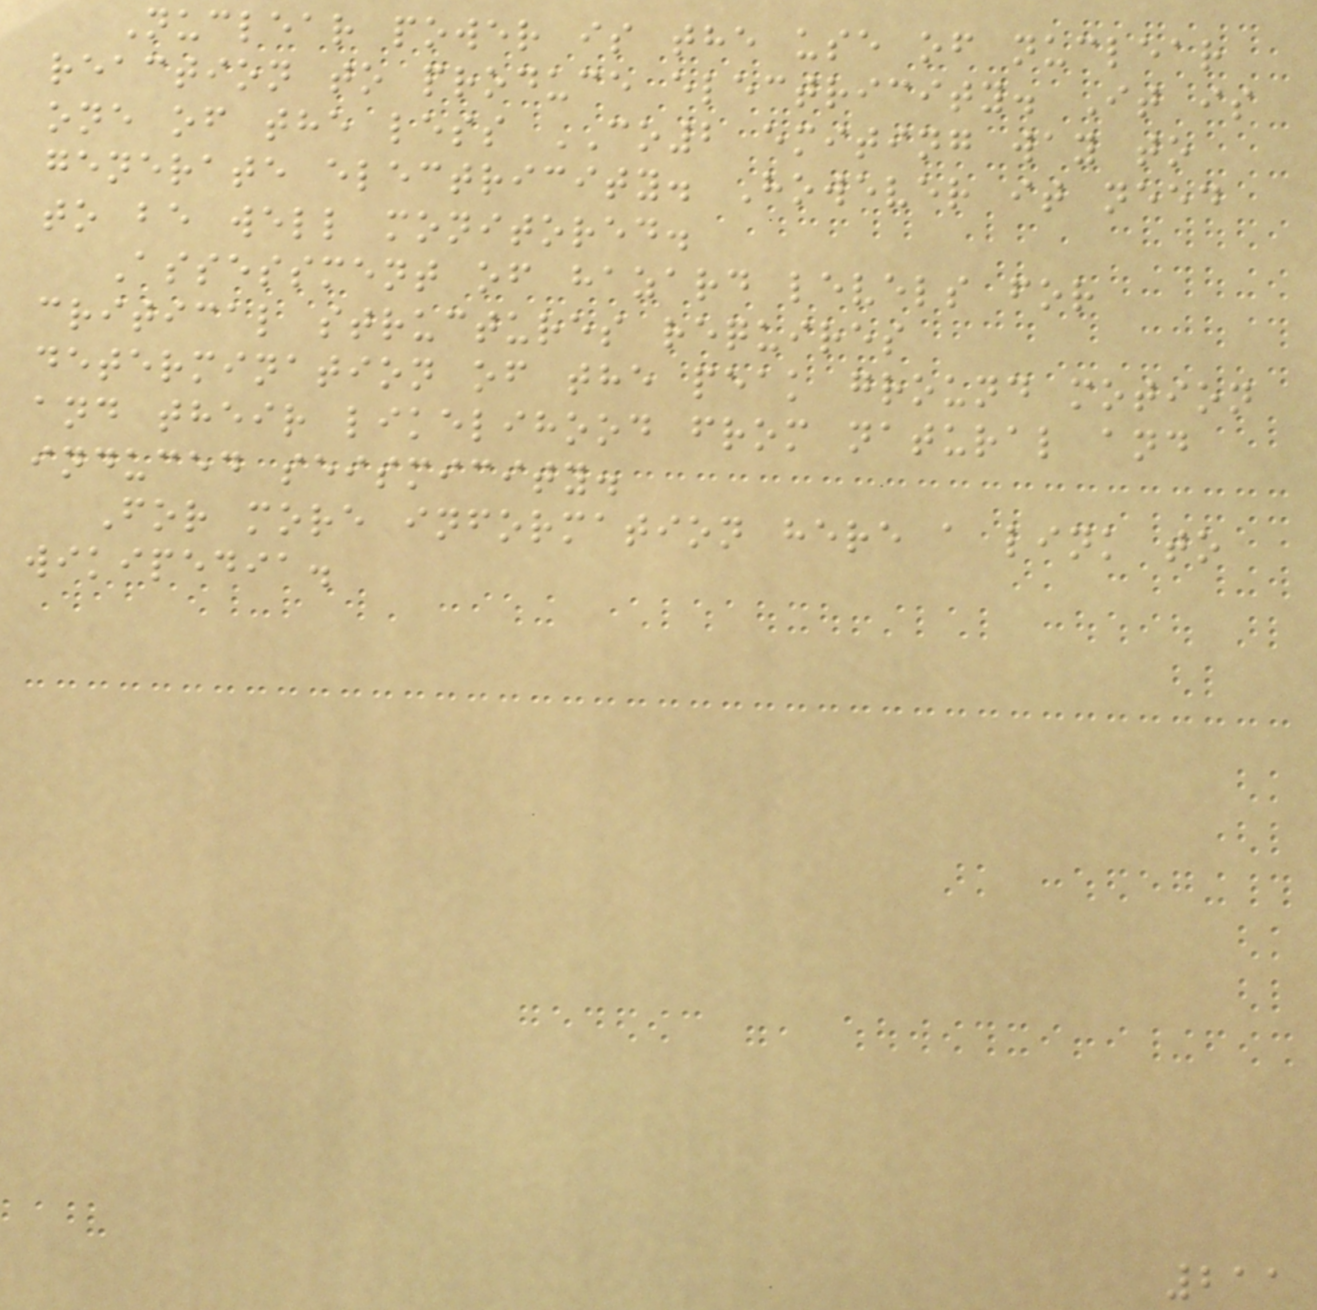Nuclear power is the use of nuclear
reaction to produce electricity. It is
one of the less CO2 emiting way to
generate electricity. However it need
to be well monitored.
Assessment of hazard levels for
critical structures requires
determination of the peak ground motion
and their likelihood from natural and
induced seismicity.
For more information here a link to
wikipedia.
211
